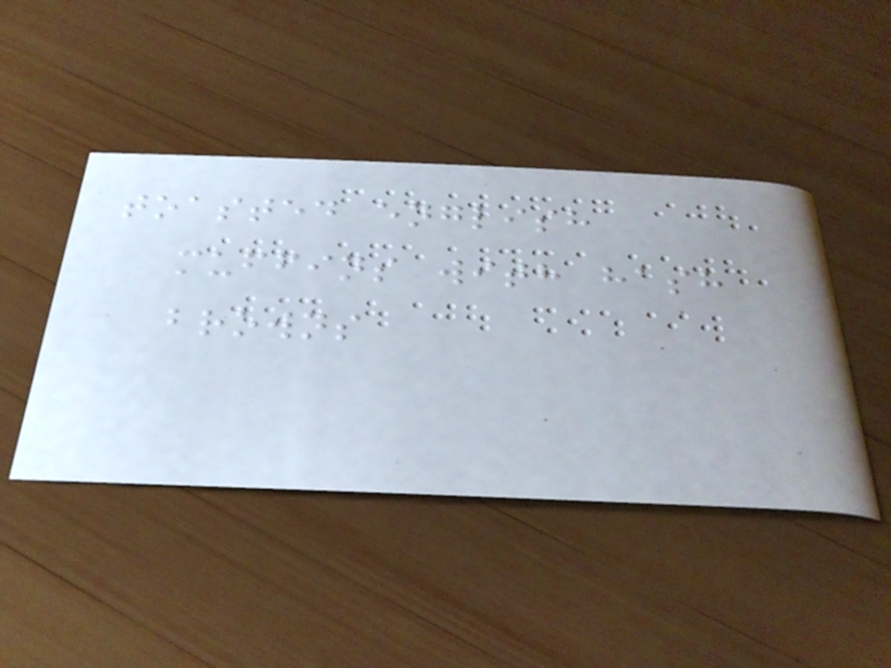toasted english
muffins with hash
browns
